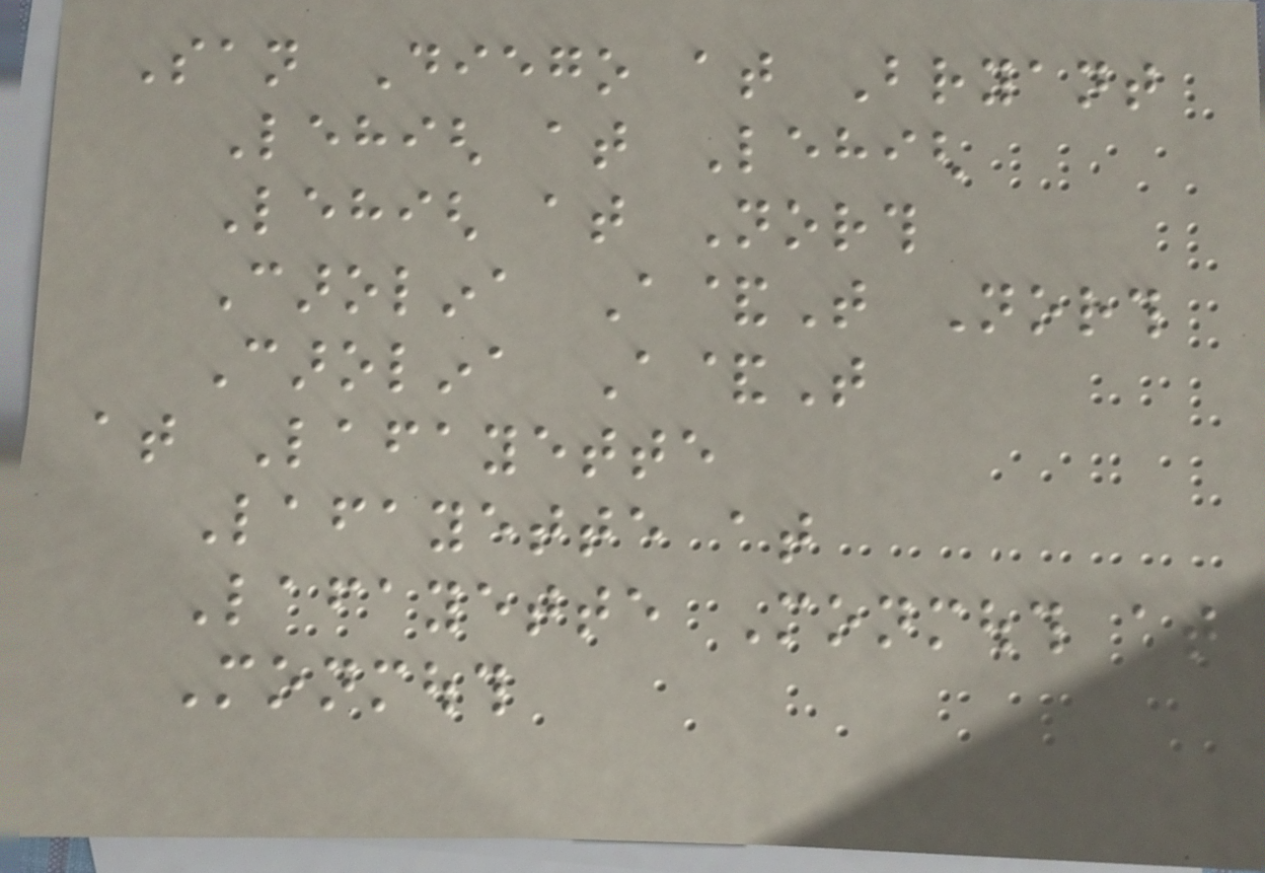San Diego at Bryant
Lehigh at Lehigh
Lehigh at North
Carolina A&T North
Carolina A&T
at Lafayette
Lafayette at
Lafayette Monmouth at
Monmouth
